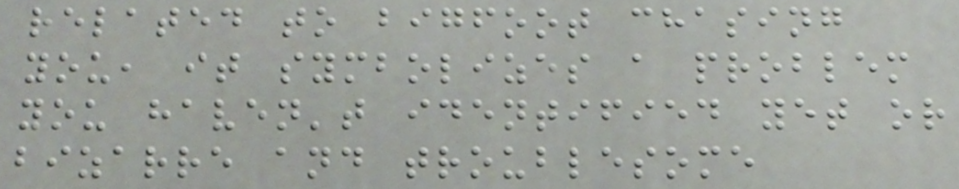related to bigfoot chasing
you, it symbolizes a problem
you haven't identified yet or
bizarre and troublesome
